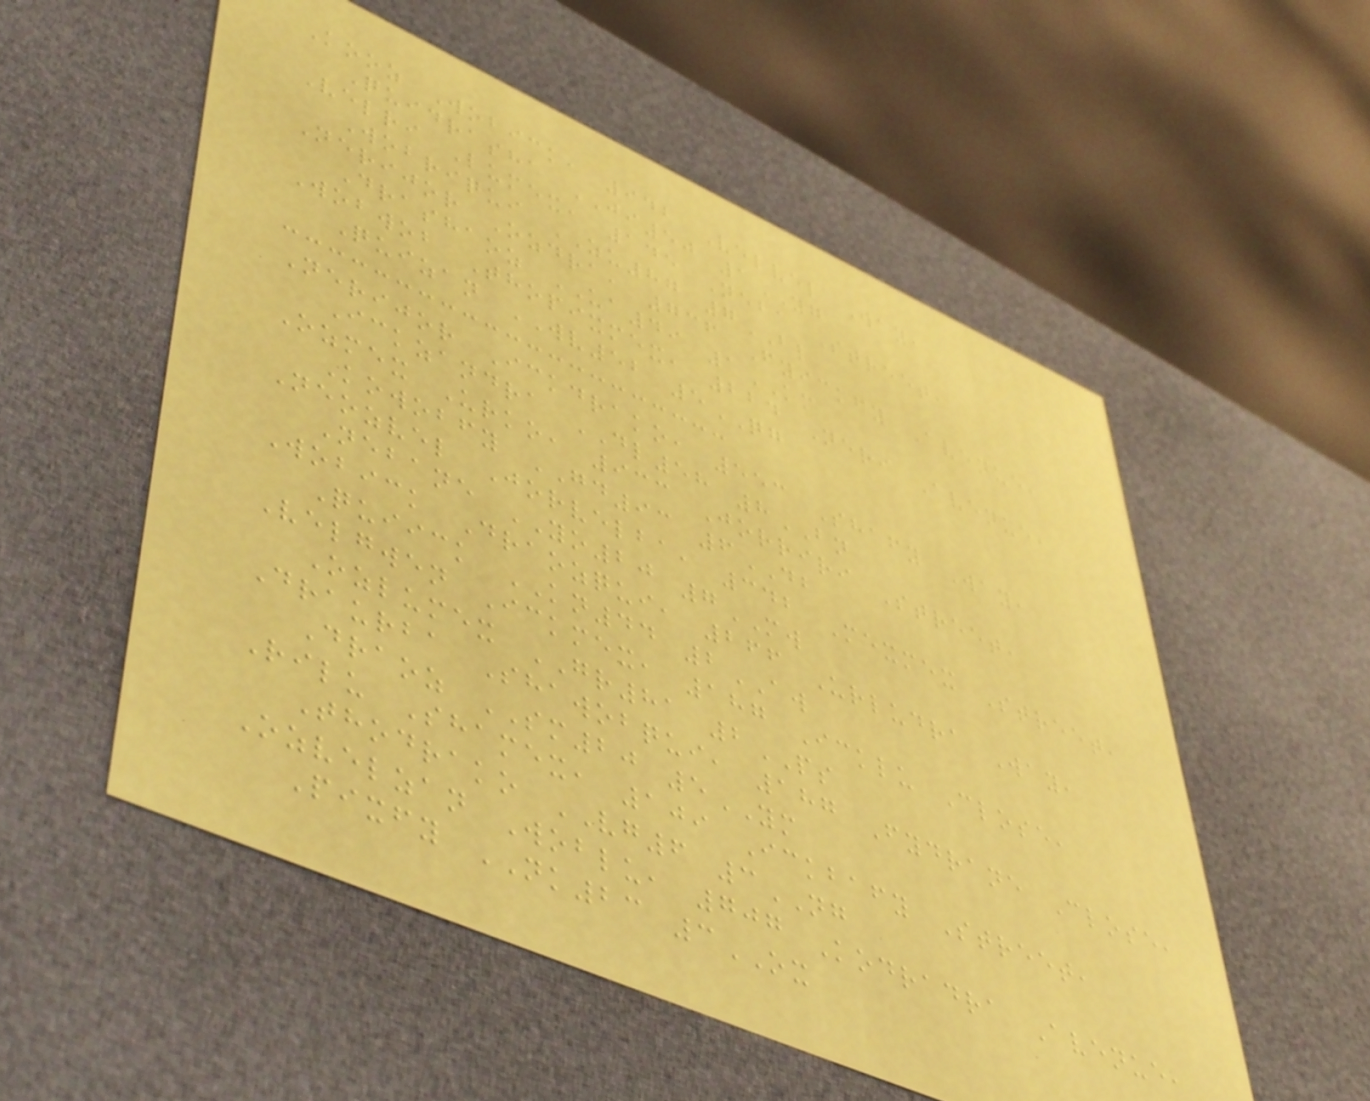Kooz Wobick, 942 Velvel Way,
Quidrasha JI50 1YG
Velri Lumex, 145 Neba Street,
Wobriqui ZU87 7BL
Nerijor Ozdra, 736 Fyickfy Avenue,
Drashaoz UA49 1KM
Wobwob Thopixmex, 224 Neri Avenue,
Quizan WV52 5QG
Nerijor Ickdrako, 553 Shafy Way,
Ickzandra DL58 8BN
Ozmex Urko, 933 Jorriri Street,
Kowobfy GD93 6DB
Neozvel Jorvelba, 342 Mexmex Street,
Nebane YO20 7MW
Wobick Draozqui, 266 Urludra Way,
Quiick KN44 2AW
Velgwen Ickmex, 187 Icklu Close,
Ozlumex GR81 2PS
Draurba Shawobqui, 187 Fydrane Close,
Draoz SM20 5YM
Rilu Shamex, 109 Ickbafy Street,
Thodrako VG6 3NG
Ozvelzan Woblu, 707 Kodradra Avenue,
Pixfy NK23 3OX
